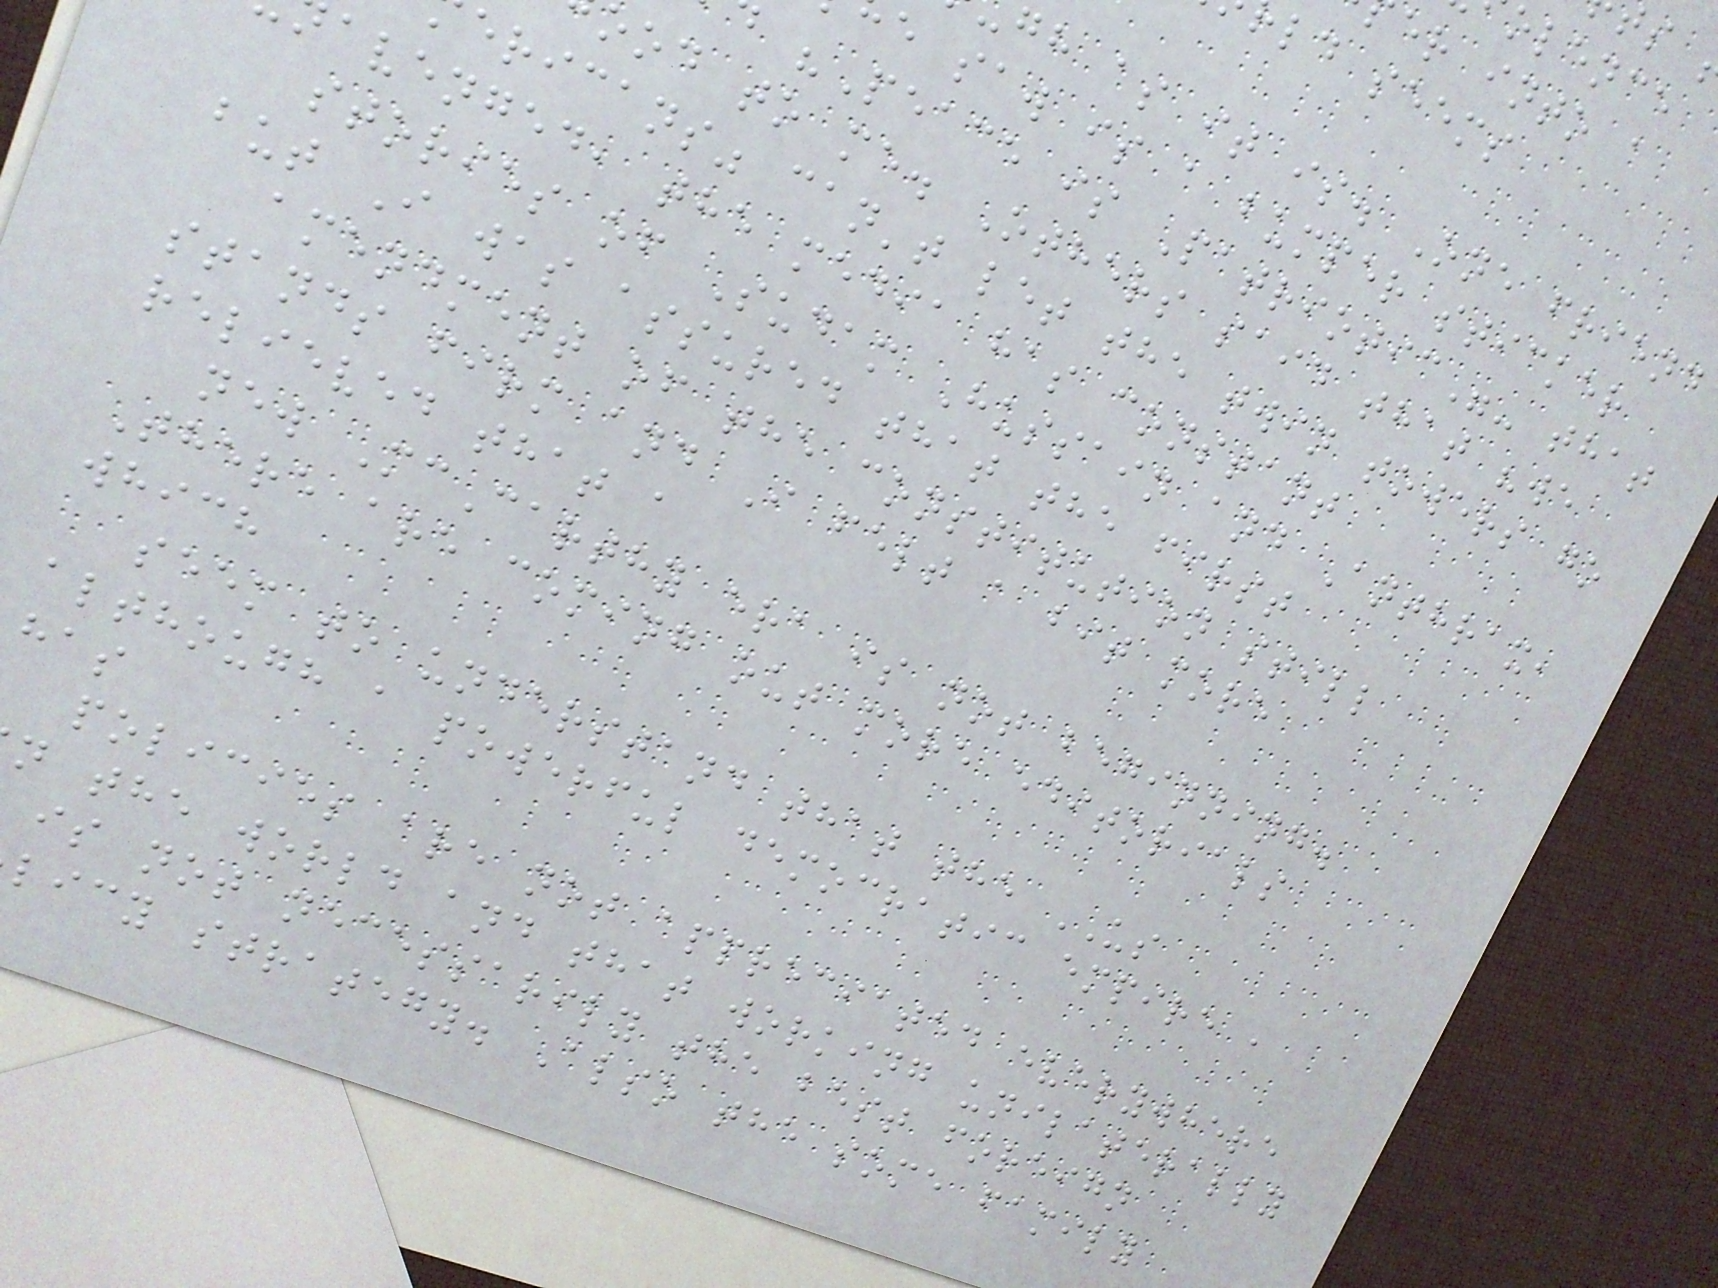er into a
gh as it is. One friend
e saw is a bumper sticker
"Peace is Patriotic"- that
ood to me. Others said that "we
ericans" can't let the twin towers go
avenged, the media has constant
stories of Sudam Hussain and Anthrax,
but I was assured that the first
amendment of the constitution still
stands firm and I felt a bit more
relieved that a
new McCarthy era is not beginning.
There are coming out more editorials
which
seem to understand that the US
although a powerful democratic empire ,
has
policies are not appreciated everywhere
n the world and that working unilaterally
is not necessarily the best foreign
licy strategy. Also the some family
